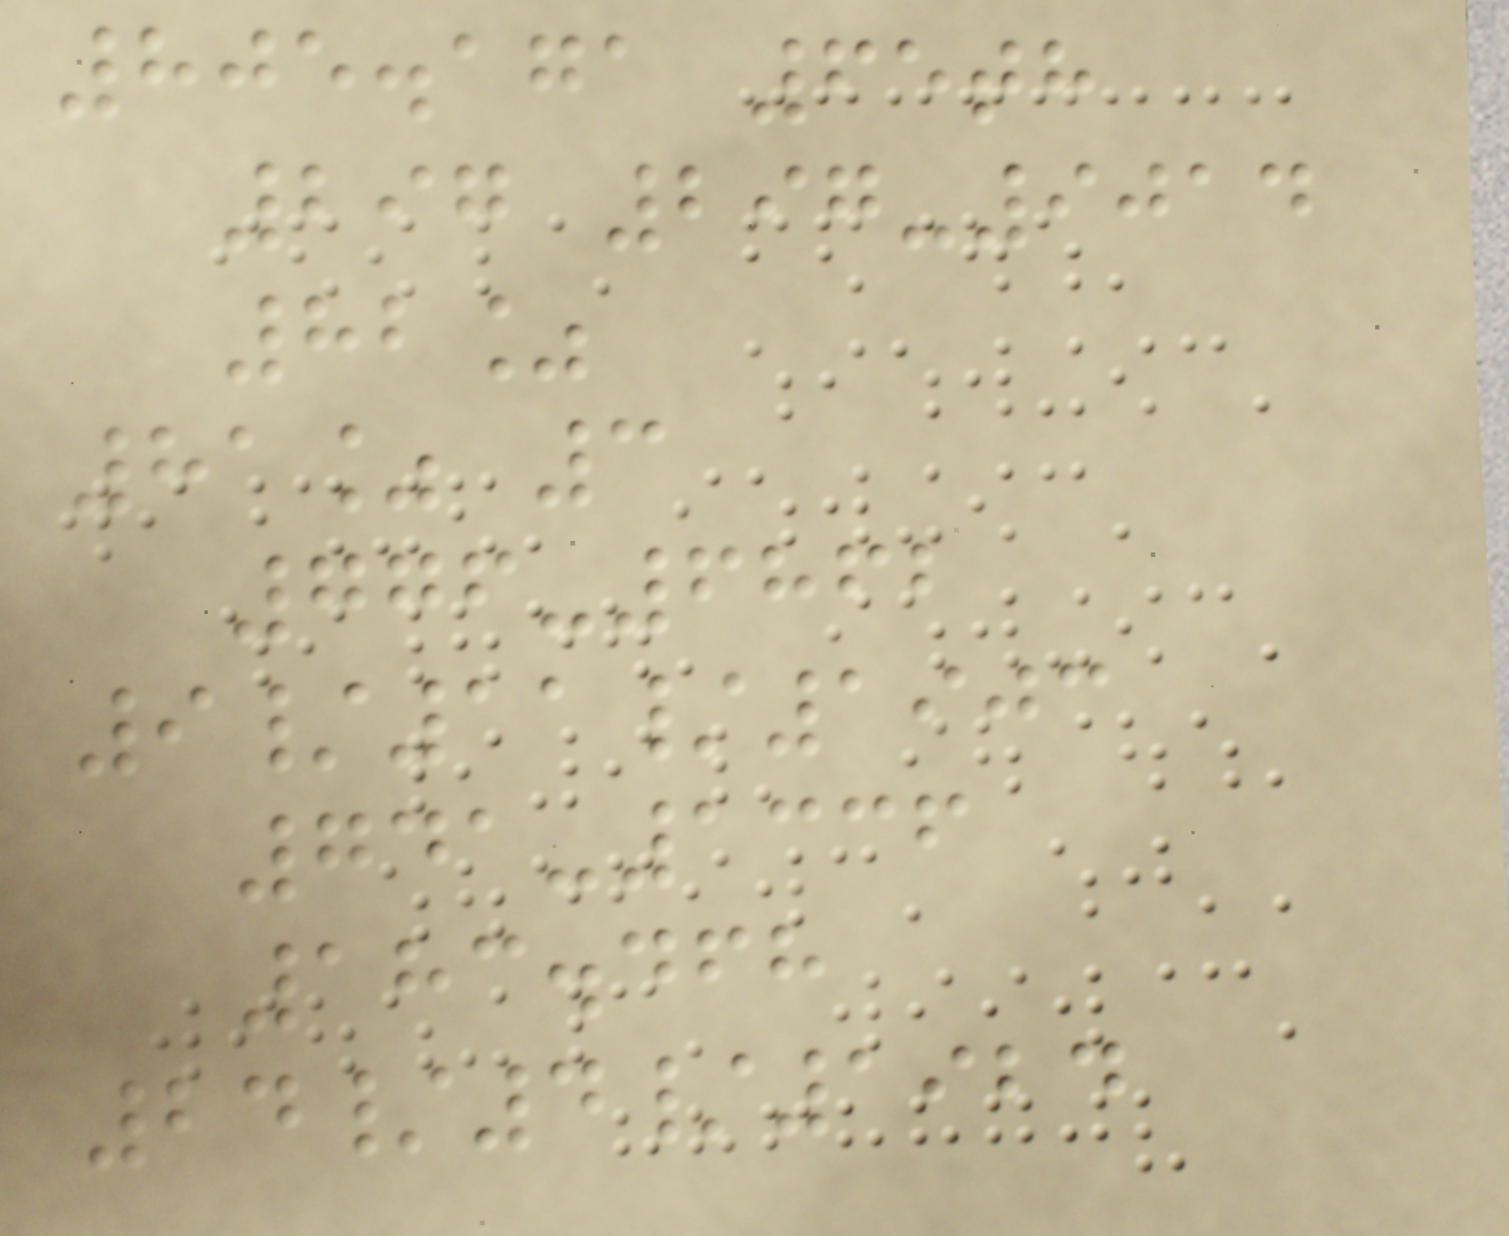805.171 65th
297 297-9014
82%
81% 3
776-6862
9/11/1903
741-1336
183.468
24/4/1924
